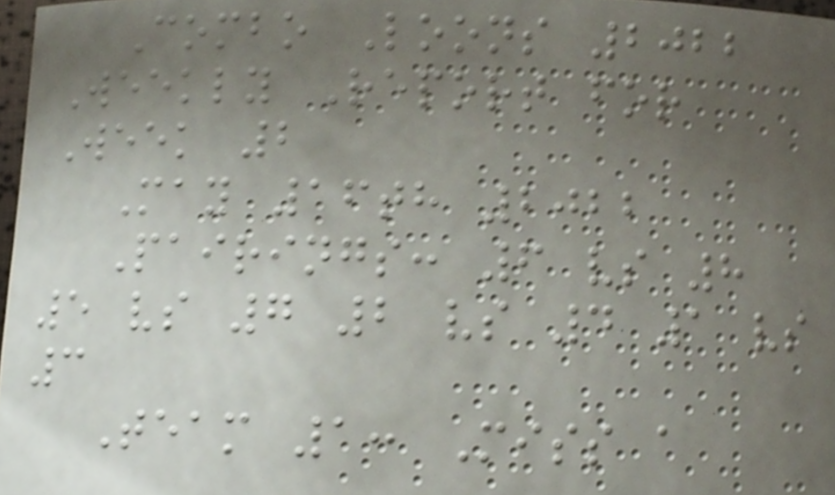Combo Loons 2022
Weekly Report for
Week 2
May 16th 2022
Pairings: 6 vs 8
5 vs 7 2 vs 4 1 vs
3
Team 1: Miss a
